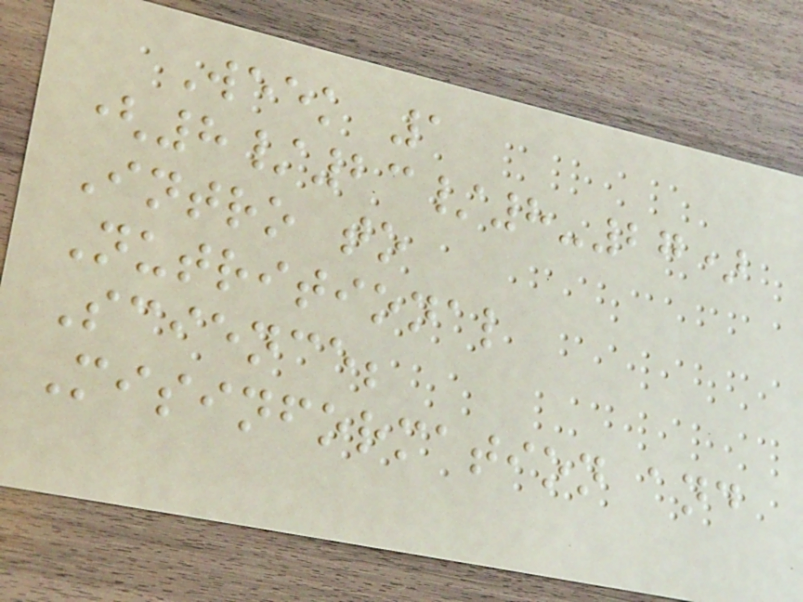Week 1
(8/23/8-27)
Intro to
Nutritional
Science;
Misinformation and
